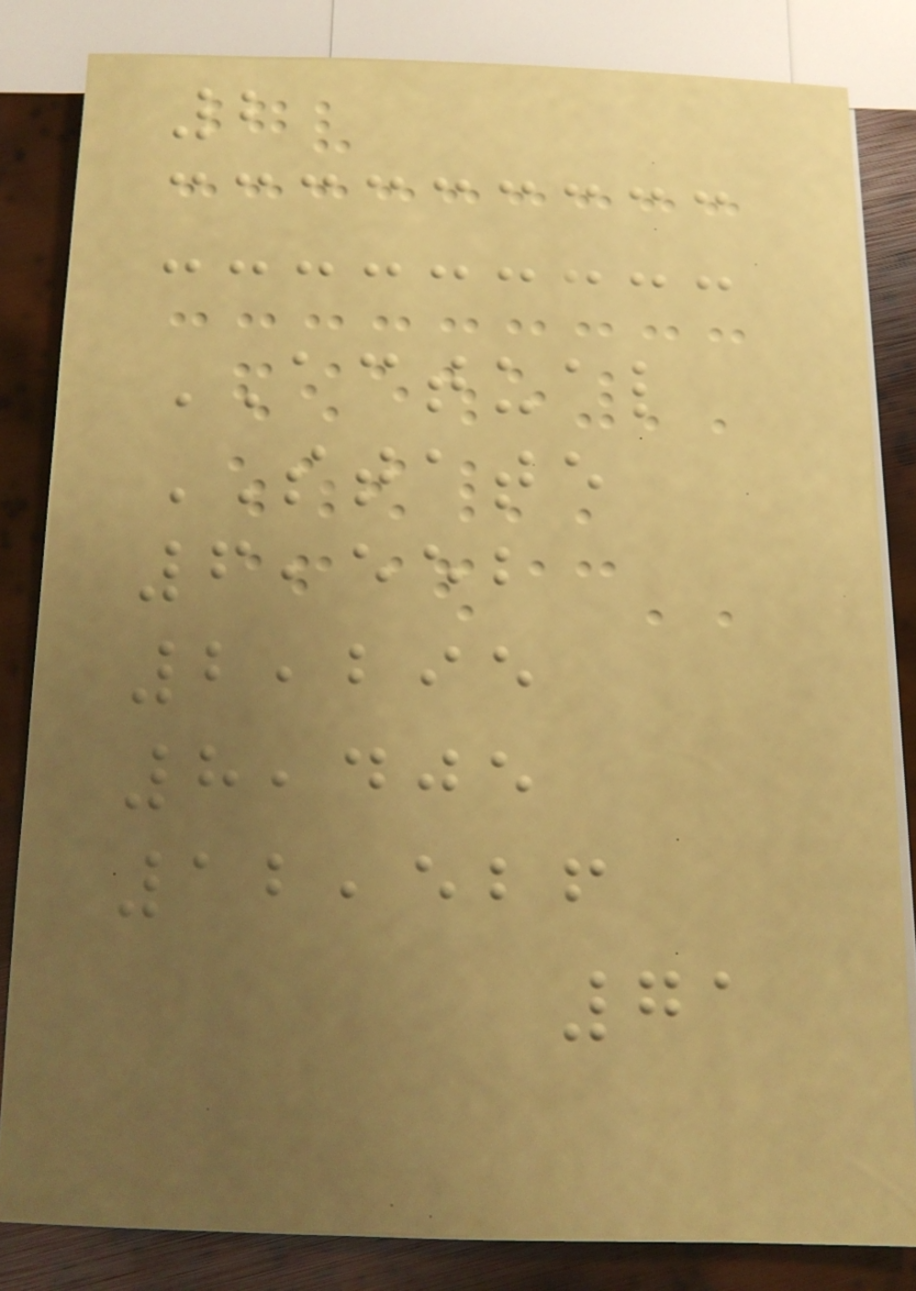2
ACTUAL
STATE
6,552
2,295
8,405
12,526
71
